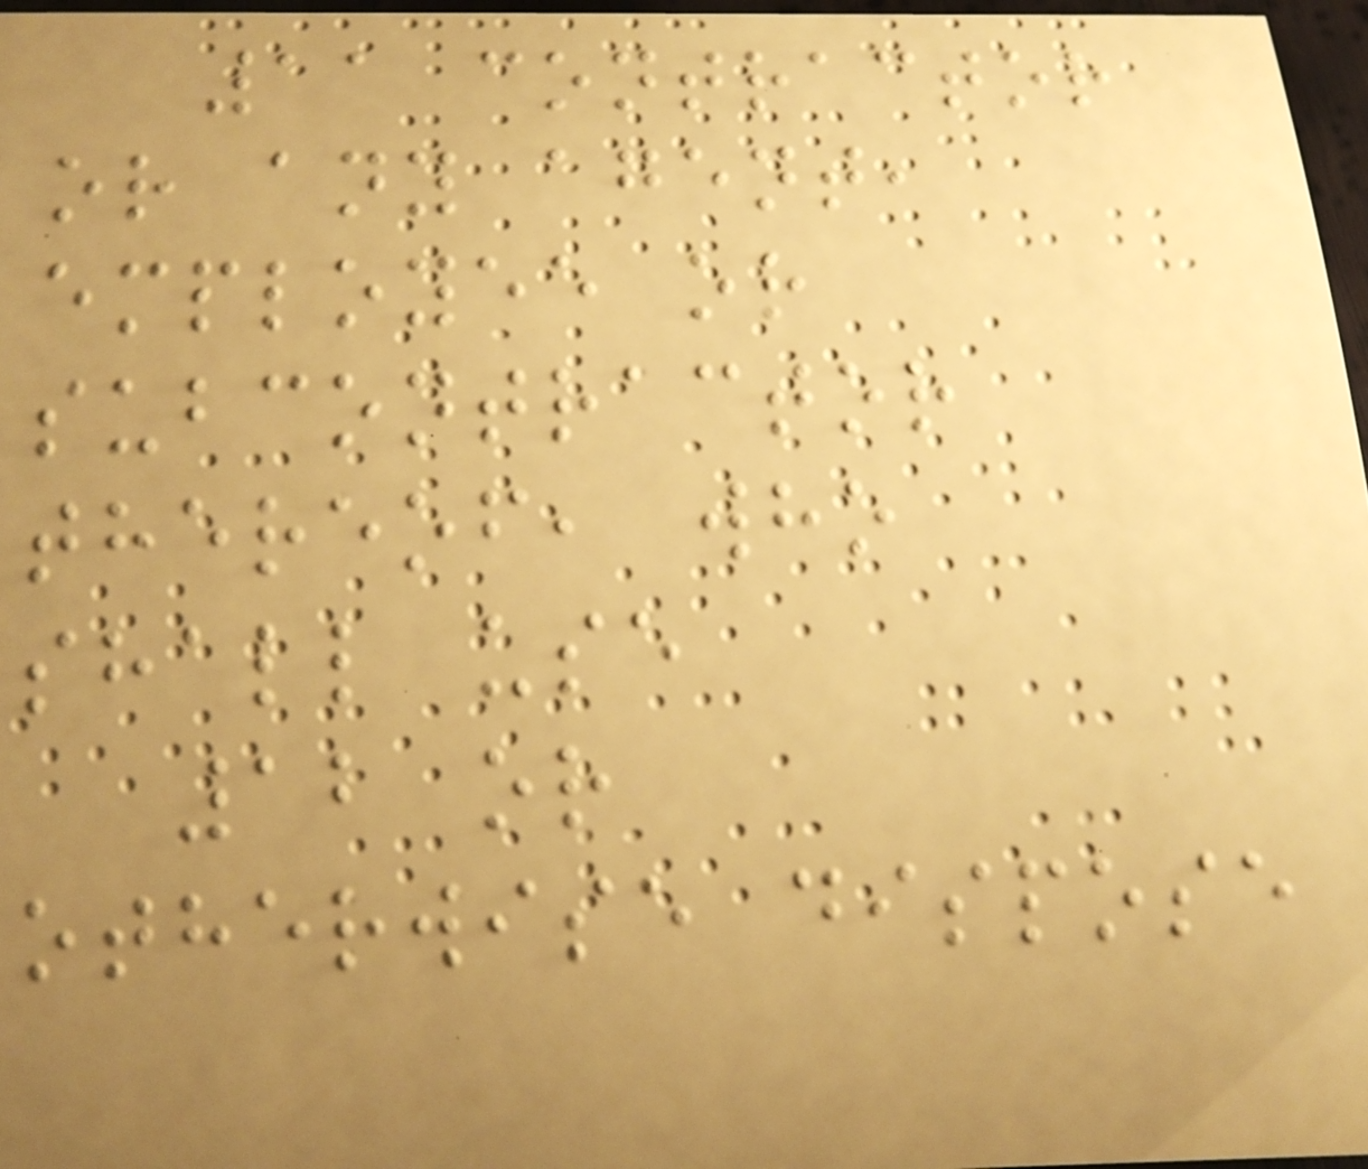11 contractor
or any agent,
employee or
subcontractor
thereof, who
shall use
12 or
otherwise dispose
